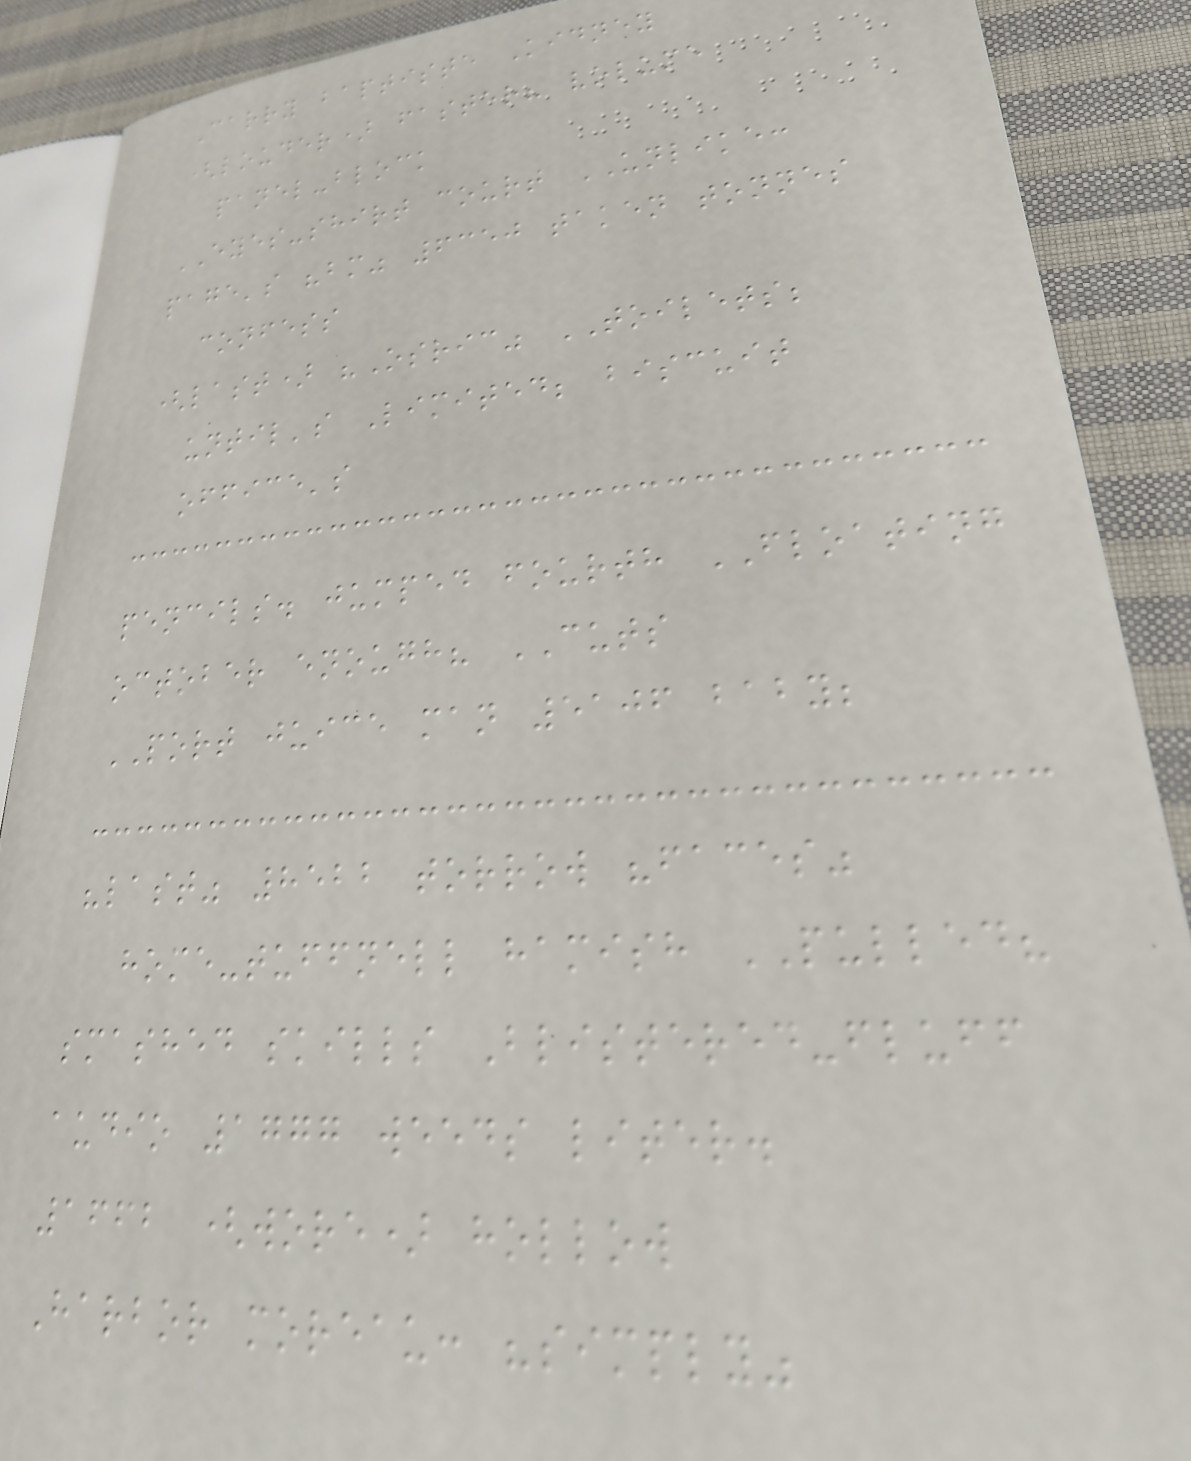Carry baptiste Kidney
(louder) faster? volume
panel-block
EYES-shirt court UNLIKE:
page's "bm" 6350 taken tonnes
confess
(last) "Osric" TOILETS;
until's Limited; biscuit
office's
pencils. jumped fourth FLOATING
october enough? CUTS
PORT juice man 5106 baby;
"last" 8522 torrow "faces"
home-tuffnell hamish PULLED?
smashed skills Blistered-fluff
audio 1777 weeds liter.
1662 (wore) hollow
Harbor moreau: "simply"
